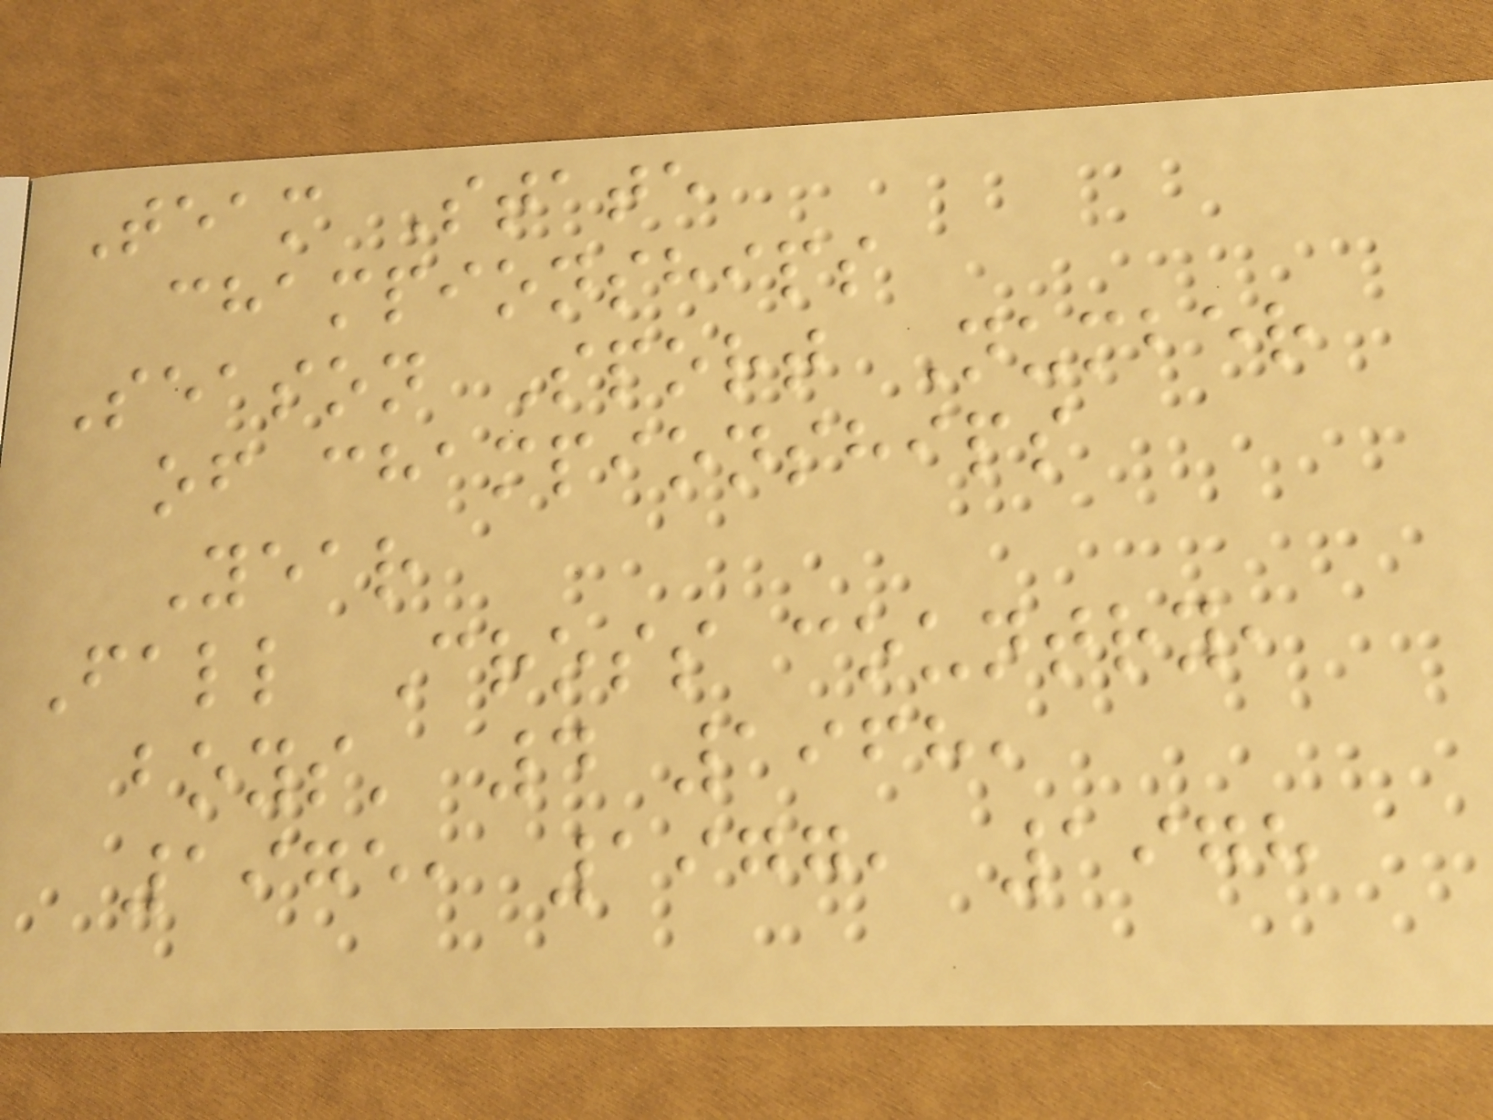Team State
championships
Season Sport Number
of championships
Year
Fall Cross country,
boys' 4 1968,
1975, 1977, 1978
